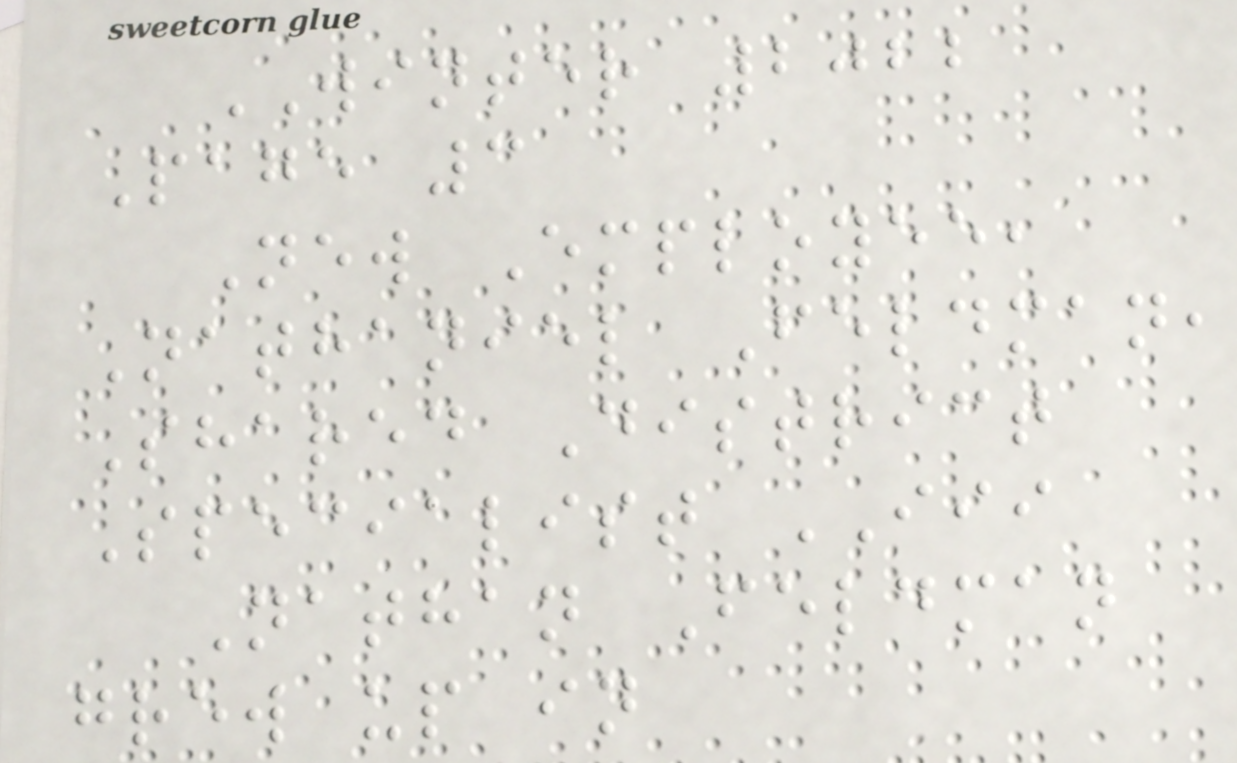WINTER 2022
Page 3
New Employee,
Nathaniel Feldman,
Shared District
Specialist III
Nathan Feldman
grew up in
